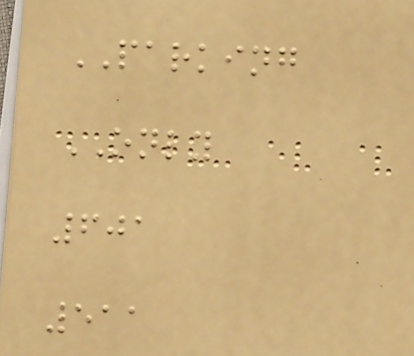PARKING
ONLY
601
511
